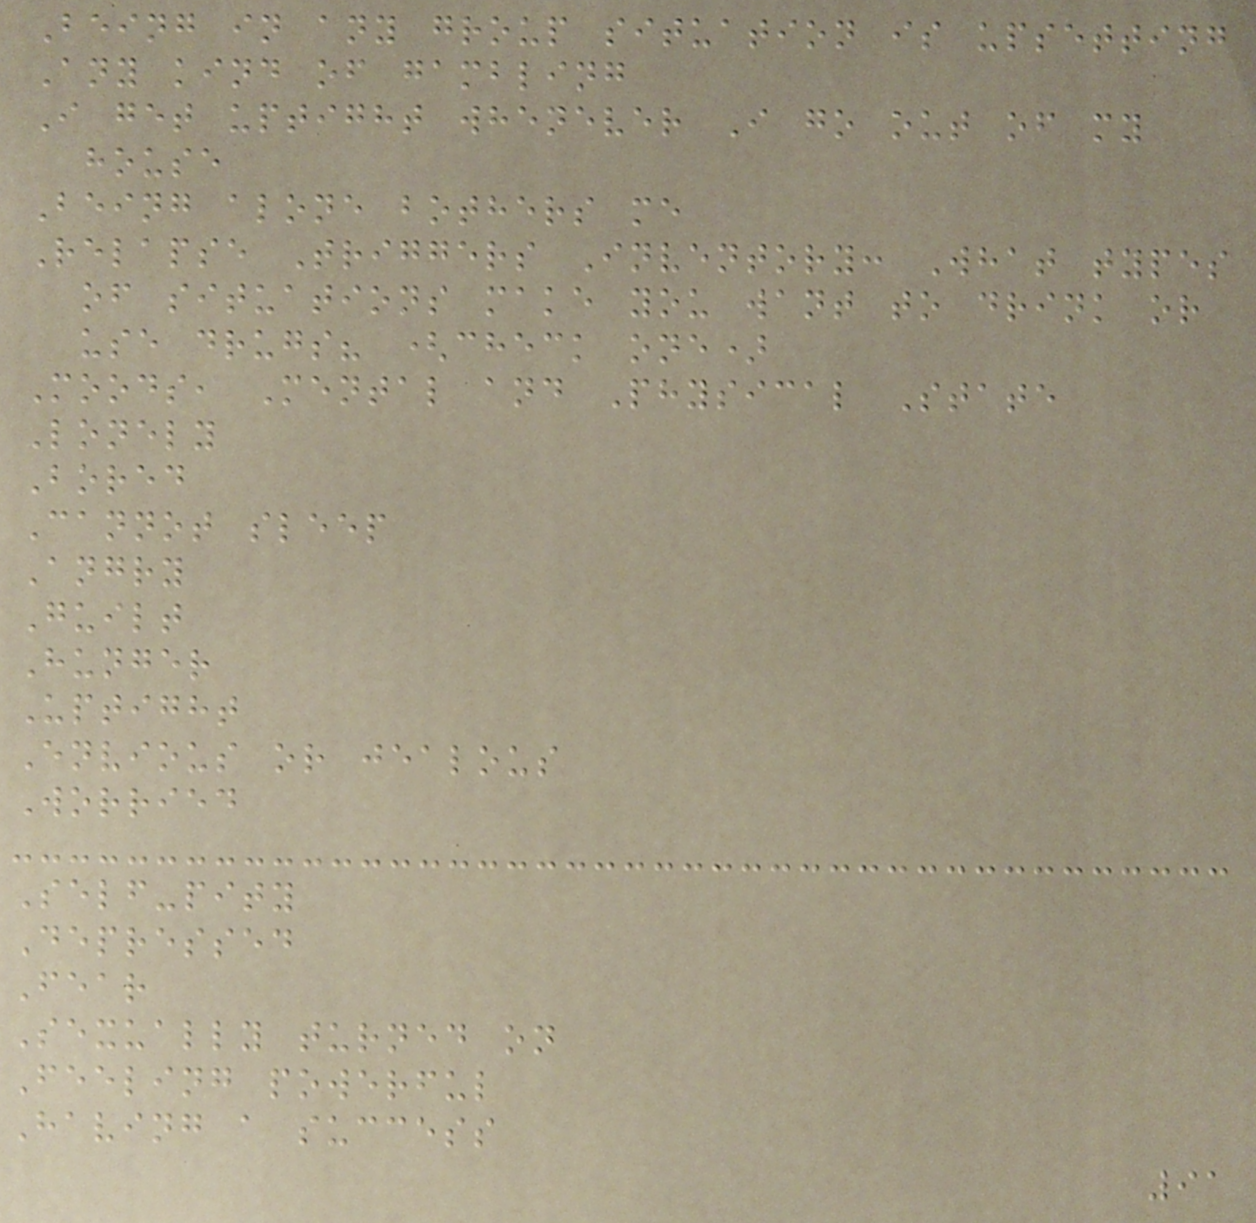Being in any group situation is upsetting
Any kind of gambling
I get uptight whenever I go out of my
house
Being alone bothers me
Relapse Triggers Inventory: What types
of situations make you want to drink or
use drugs? (check one)
Moods, Mental and Physical State
Lonely
Bored
Cannot sleep
Angry
Guilt
Hunger
Uptight
Envious or jealous
Worried
Self-pity
Depressed
Fear
Sexually turned on
Feeling powerful
Having a success
91
